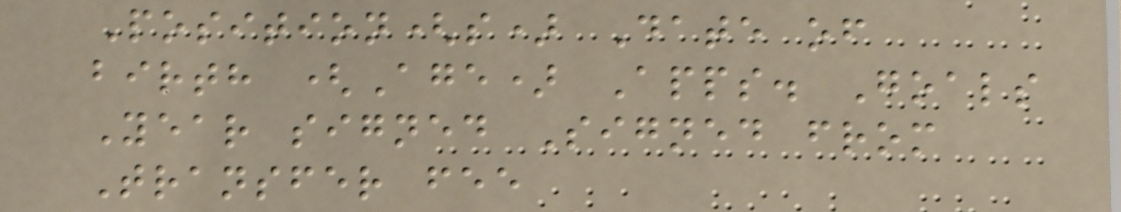Position(s) Date of
birth (Age) Apps. Goals
Year signed Signed from
Transfer fee
